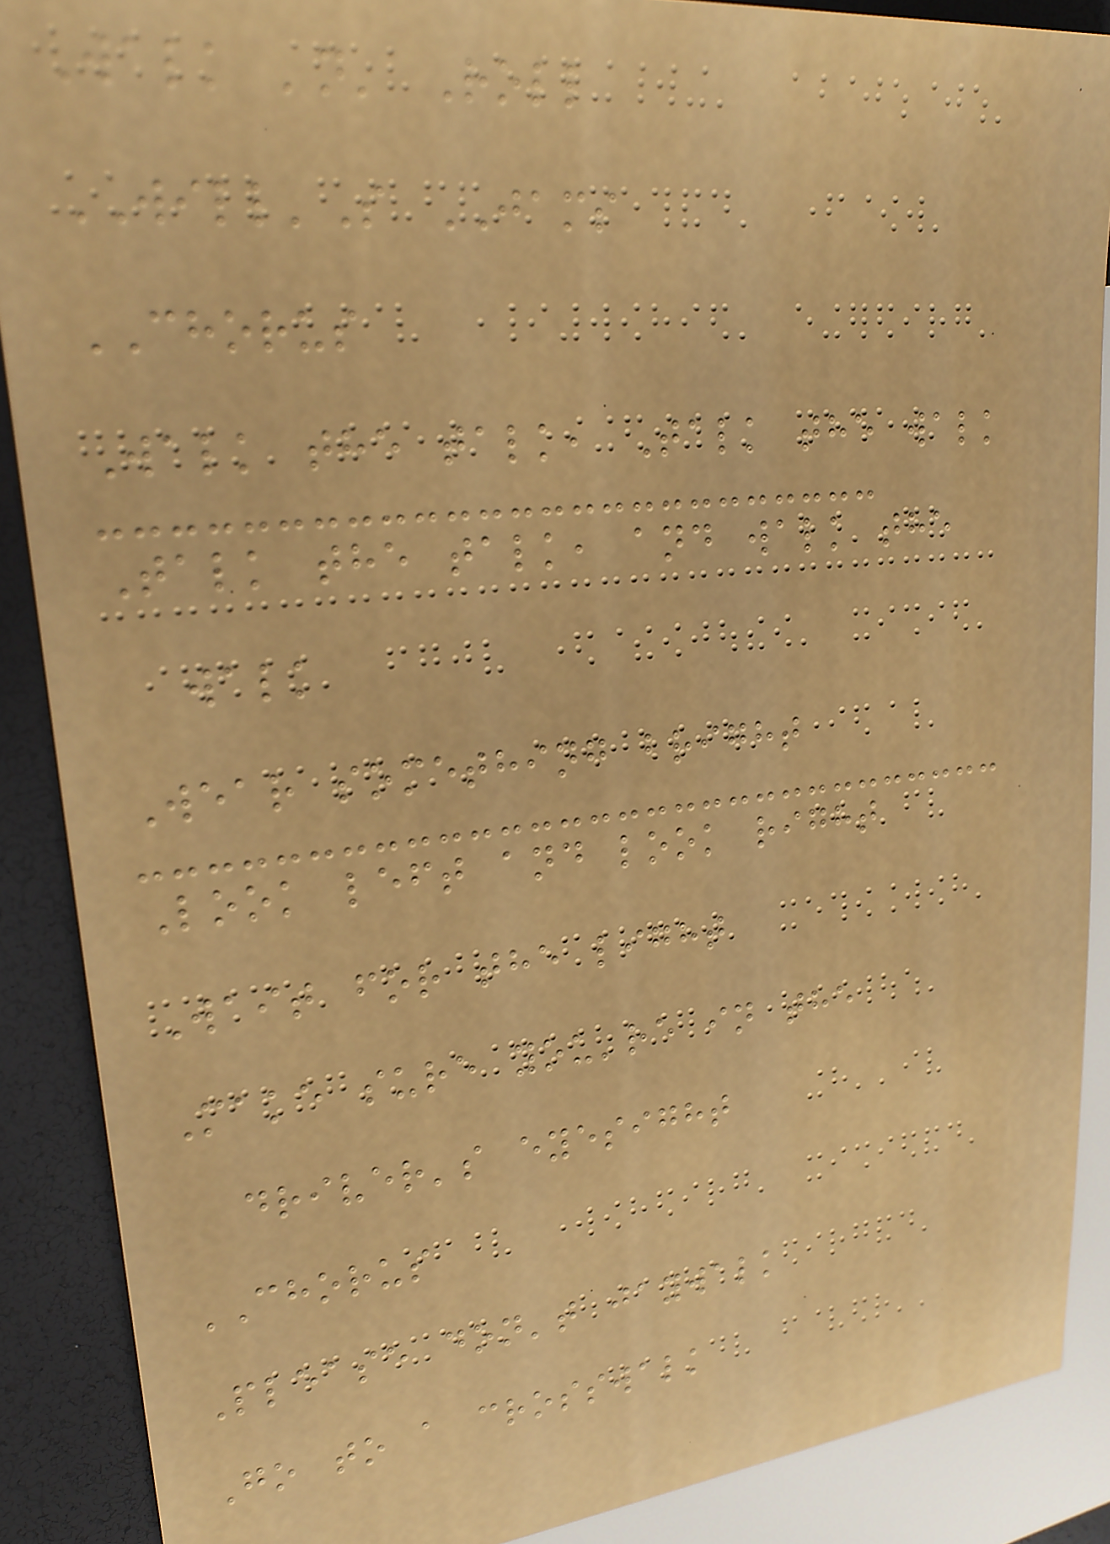Walk 'n' Roll
WILL'S JAMS
CHORUS
Walk the talk, Talk the walk
Talk the talk, and walk the
walk
Wear something bright
Look left and look right
Wait for the light
Make sure you're in the
driver's eyesight
CHORUS
Please don't jaywalk
Go to a crosswalk
